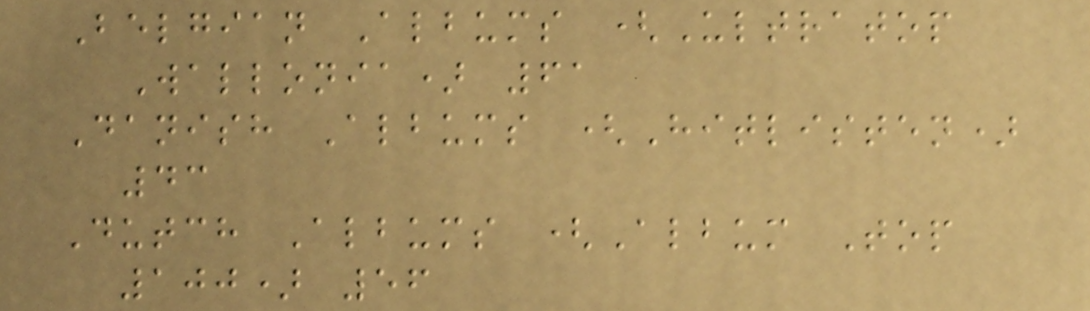Belgian Albums (Ultratop
Wallonia) 61
Danish Albums (Hitlisten)
43
Dutch Albums (Album Top
100) 56
